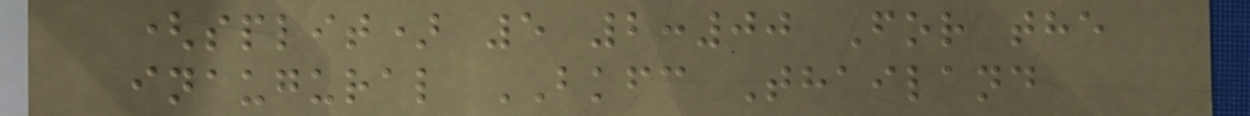(split) 5 2:00 For the
inaugural BKFC Thailand
